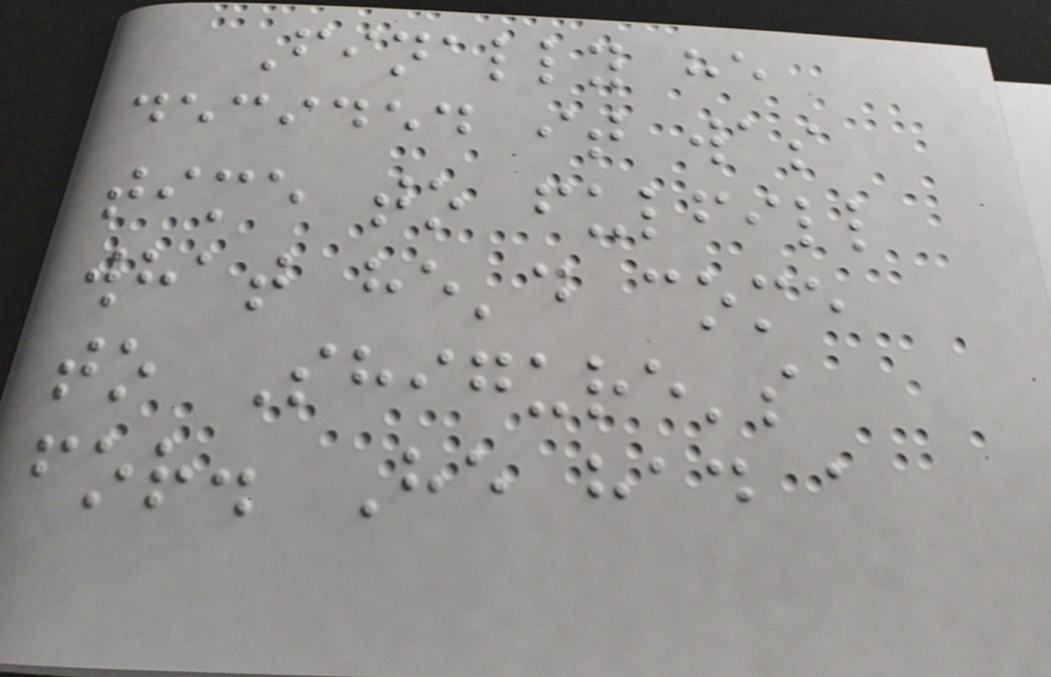Finally he
decided it was
time to fulfill
what he'd come
to Shigure's
for. He had a
